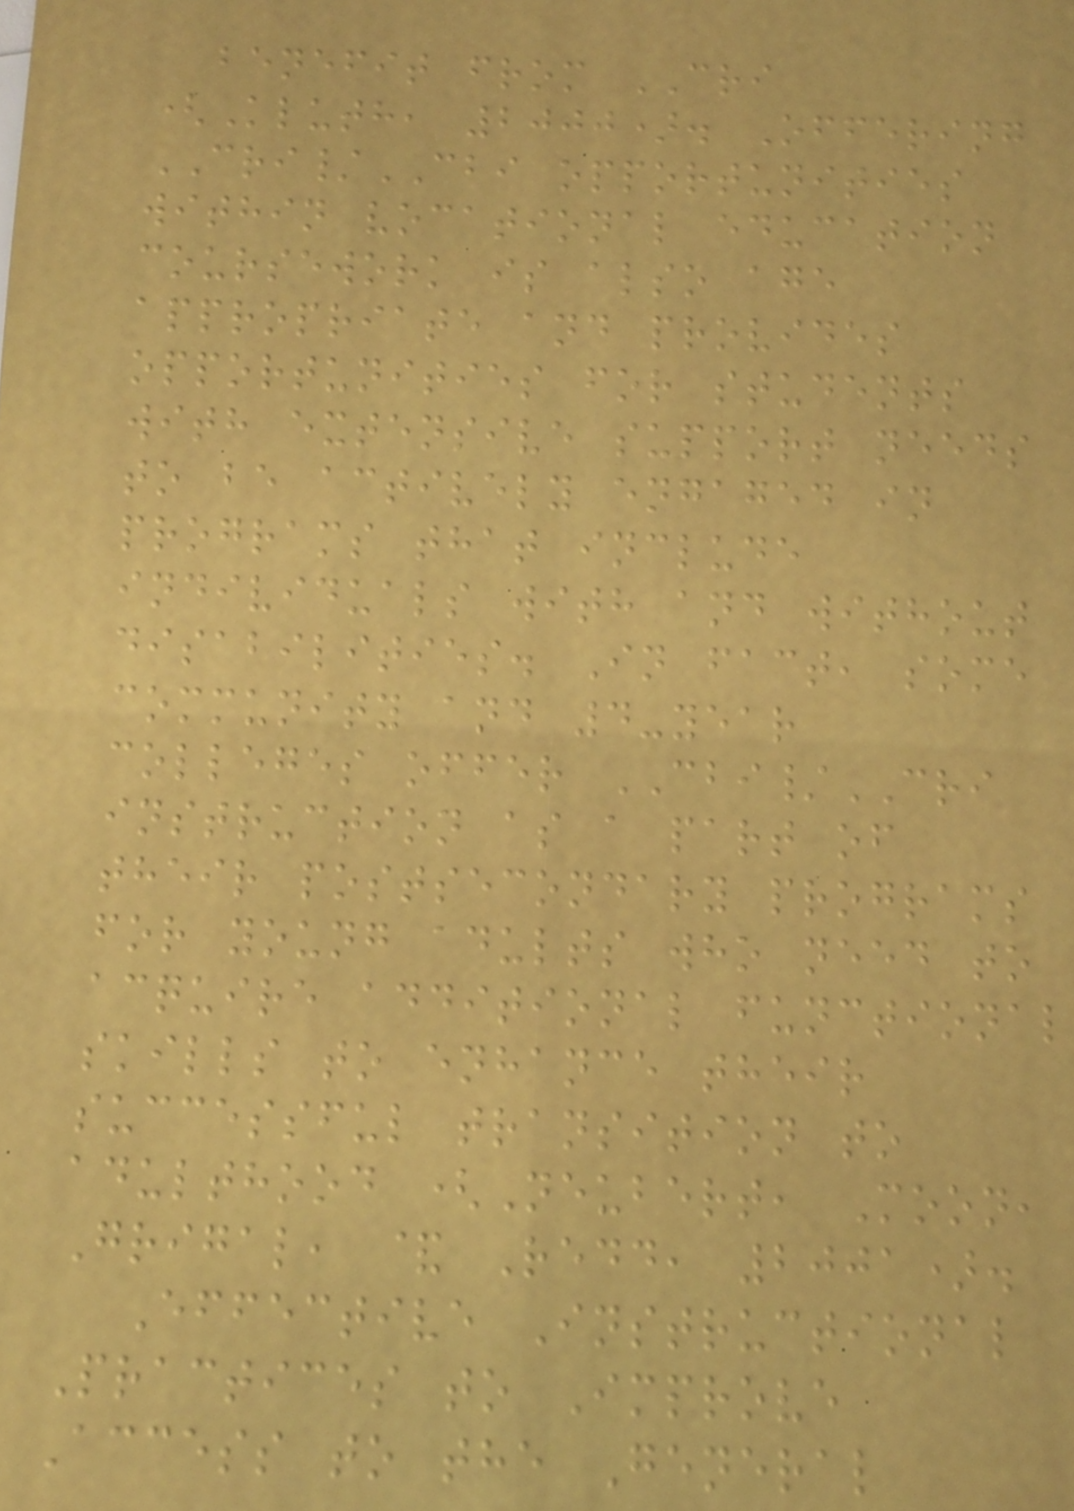benefit from CRI
(Kluth, 2000). Offering
CRI/CBI opportunities
within vocational education
coursework is also age
appropriate and provides
opportunities for students
with extensive support needs
to be actively engaged in
programs that include
individuals with and without
disabilities. In fact, some
community and 4-year
colleges offer CBI/CRI
instruction as a part of
their postsecondary programs
for young adults who need to
acquire additional functional
skills to enhance their
successful transition to
adulthood (Neubert, Moon,
Grigal, & Redd, 2001).
Effective Instructional
Practices to Improve
Access to the General
